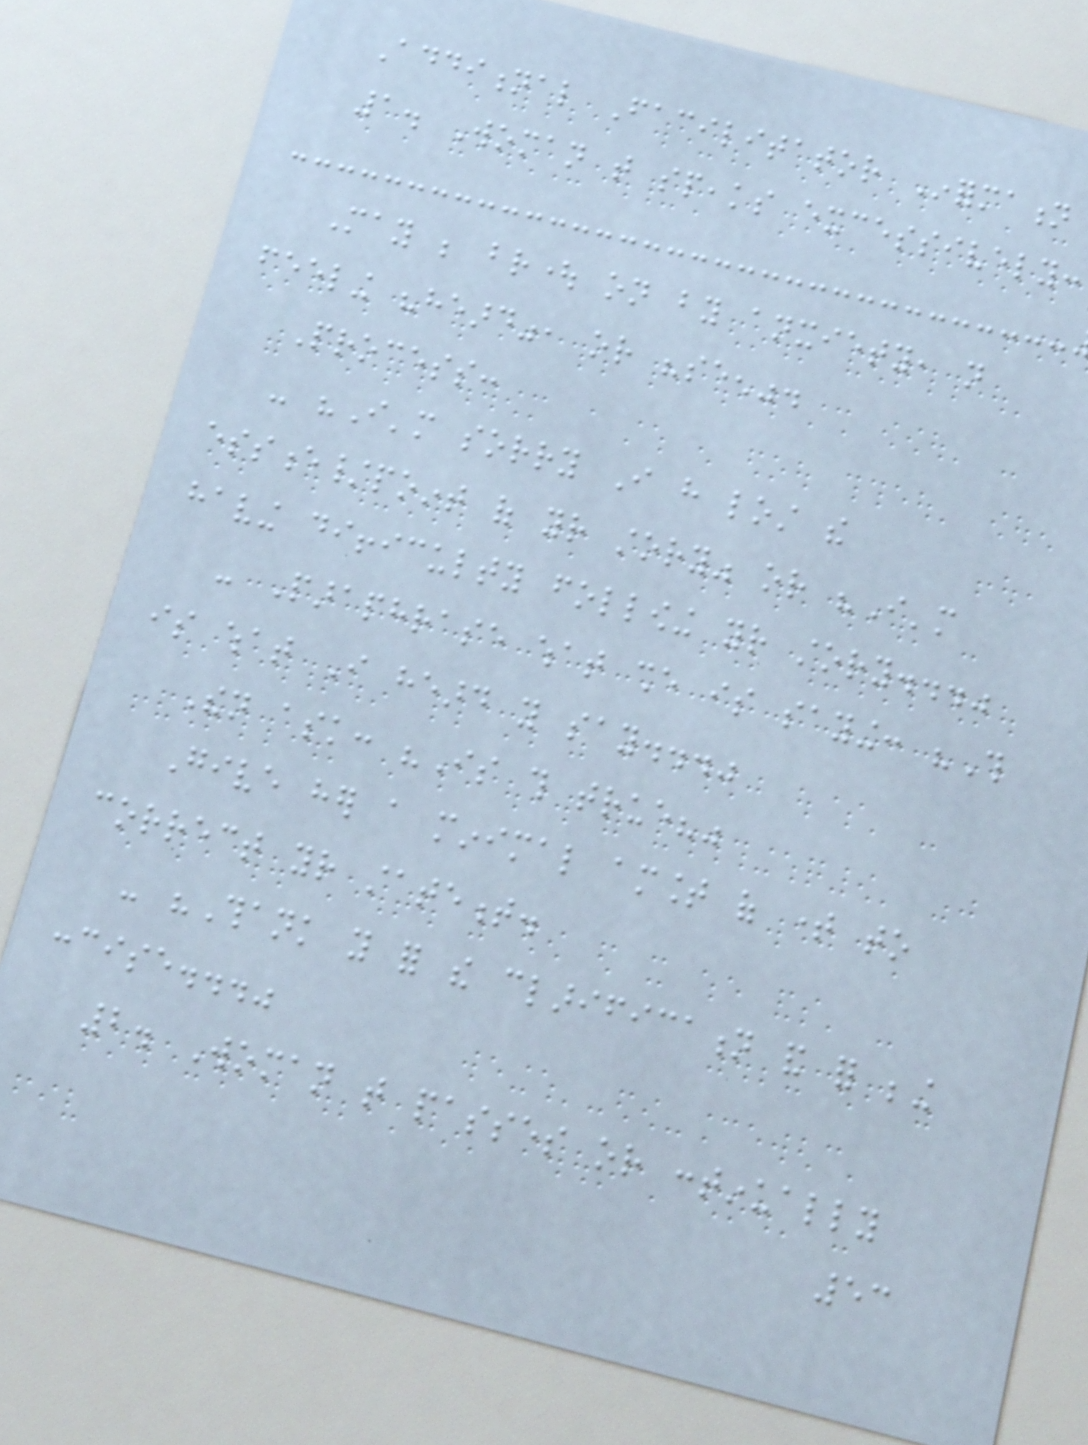Additional Facilitator Information
1. Woman that speaks excessively:
May be brought on by anxiety, not
feeling "heard", or "seen".
Process:
- "I'm sorry I have lost the
essence/point of your story" or "I'm
having difficulty following your story..."
- Paraphrase what she is saying: "This
is what I heard you say..."
Then ask: "Is this true?"
Give her a minimal amount of time to
correct your statement.
- "Thank you for the clarification and for being
concise..."
2. Woman that passes or continually
53
